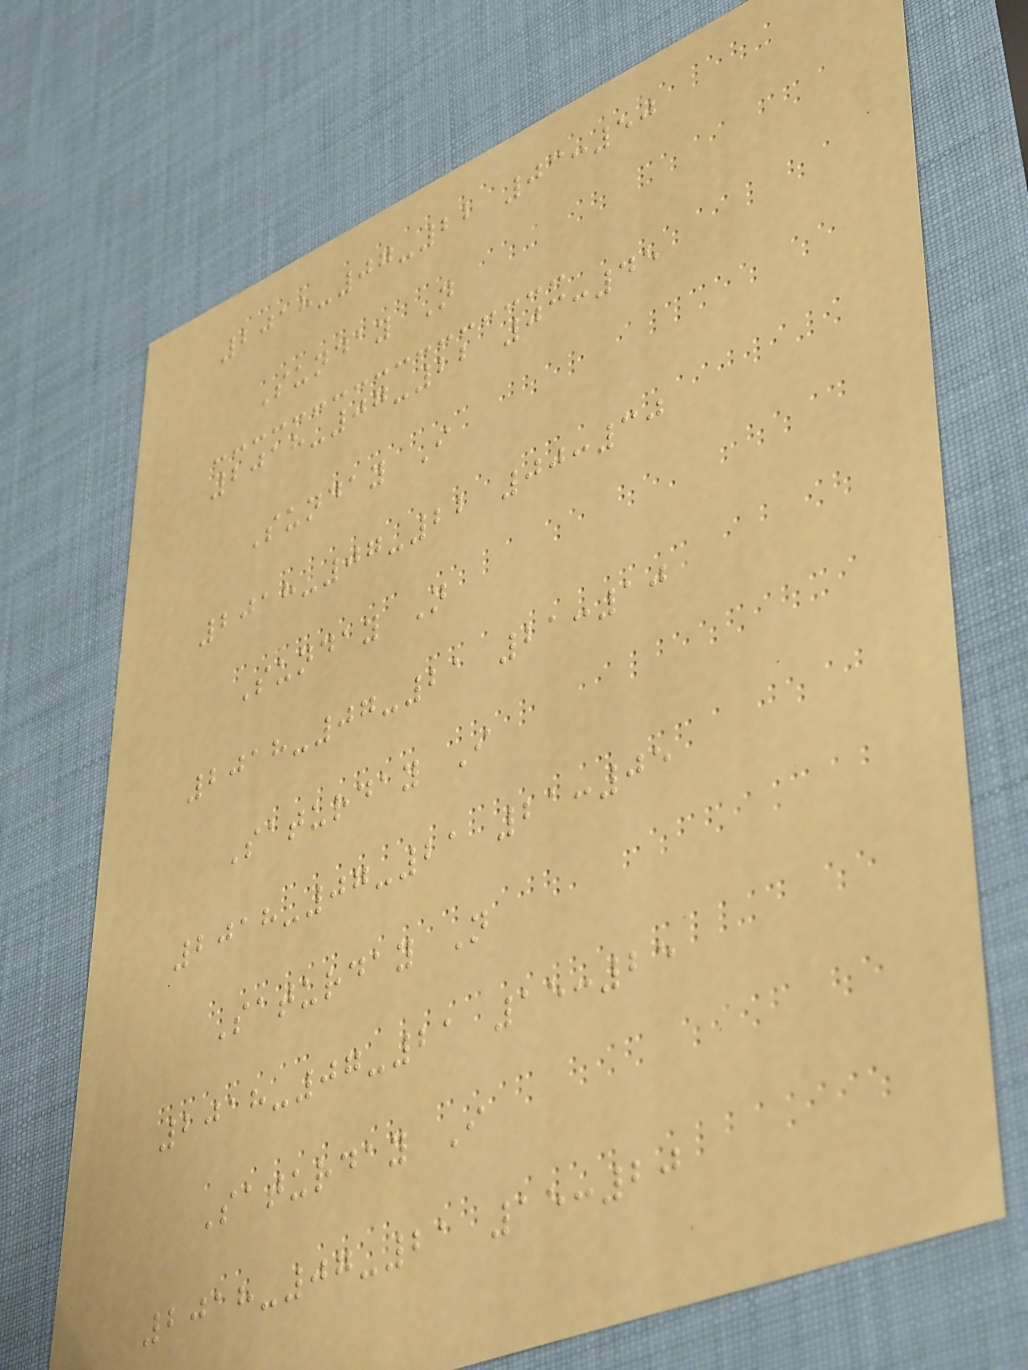2018-07-22 03:50
Sunday N
2018-07-22 03:45
Sunday I
2018-07-22 00:30
Sunday N
2018-07-21 21:10
Saturday I
2018-07-21 21:05
Saturday N
2018-07-21 15:25
Saturday I
2018-07-21 15:20
